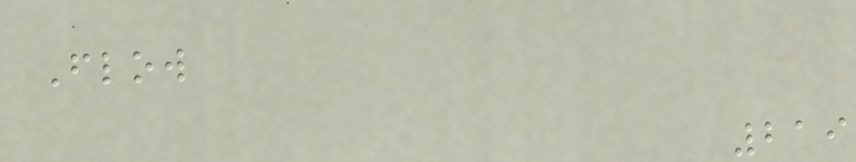Flow
219
